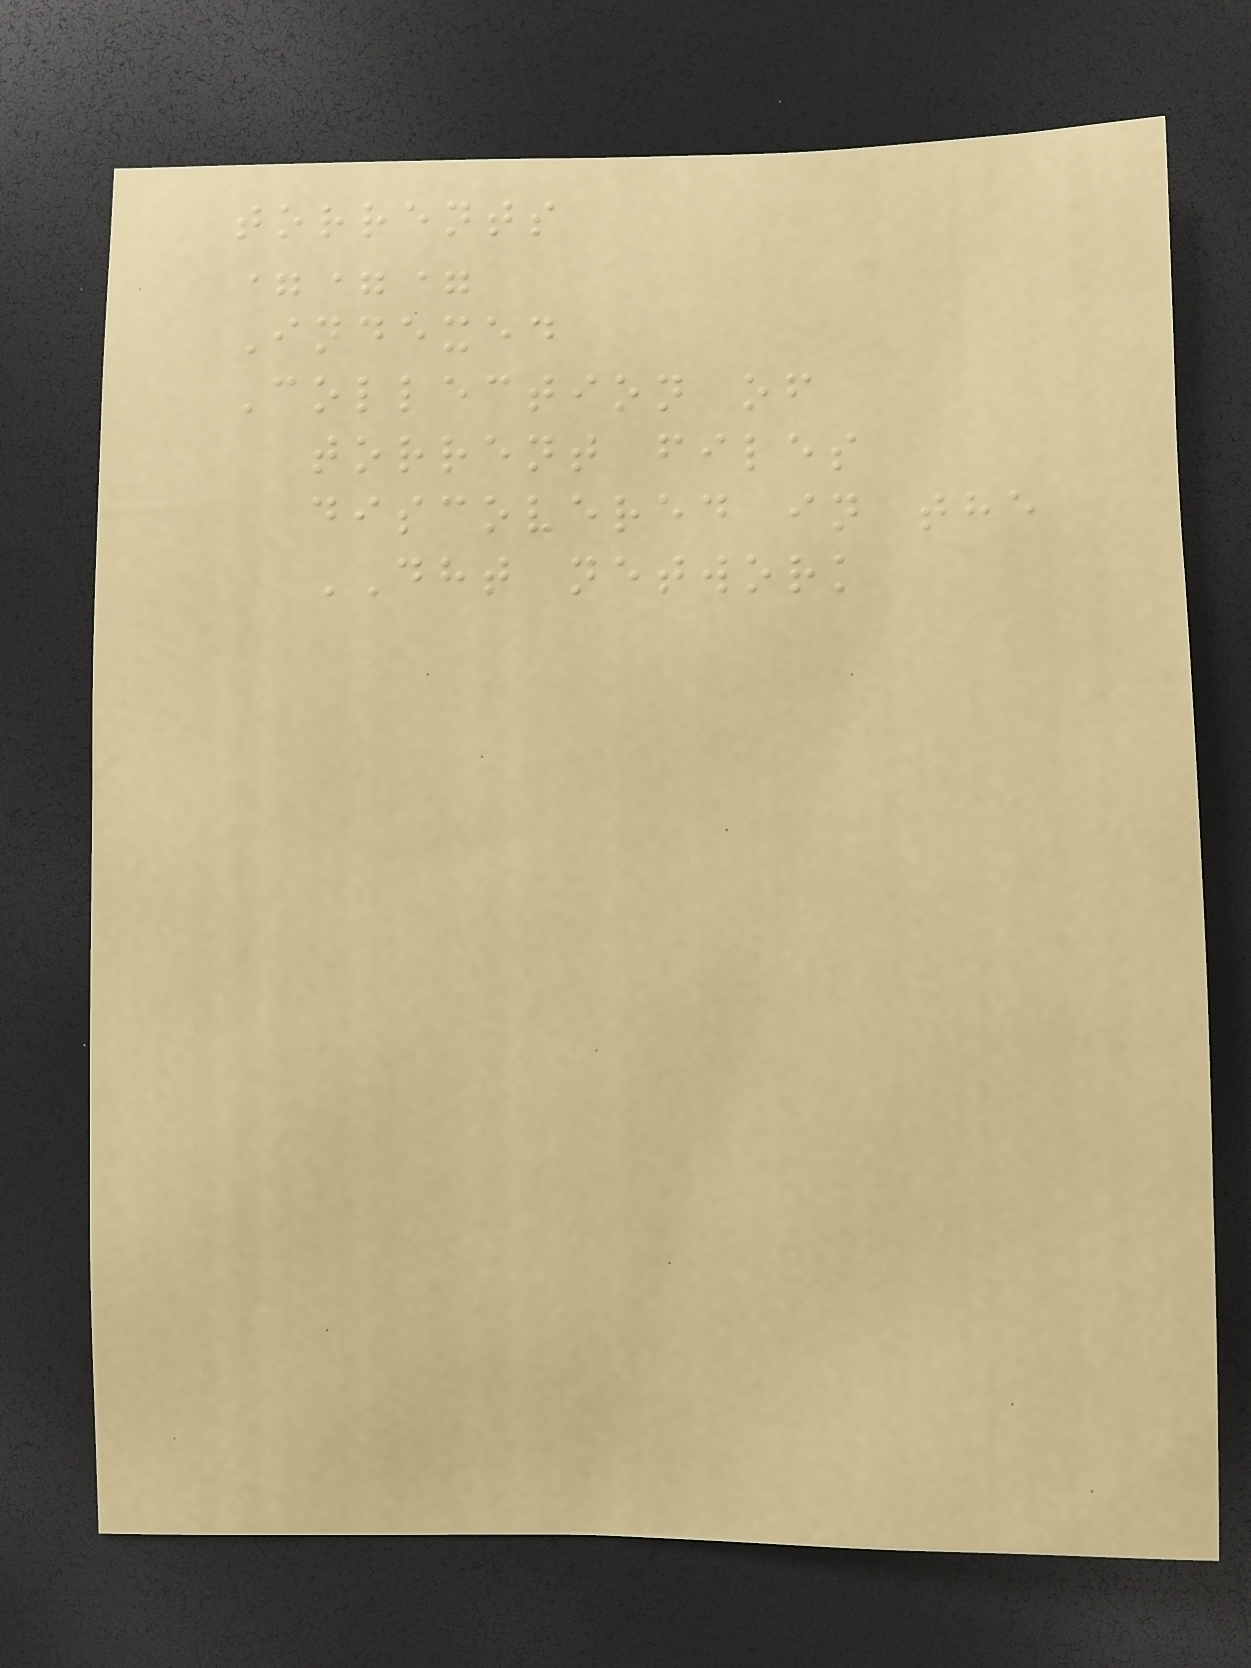torrents
===
Indexed
Collection of
torrent files
discovered in the
DHT network
